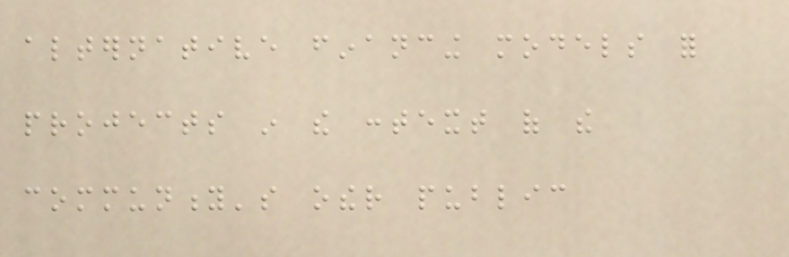alternative financing models for
projects in the context of the
community's other public
